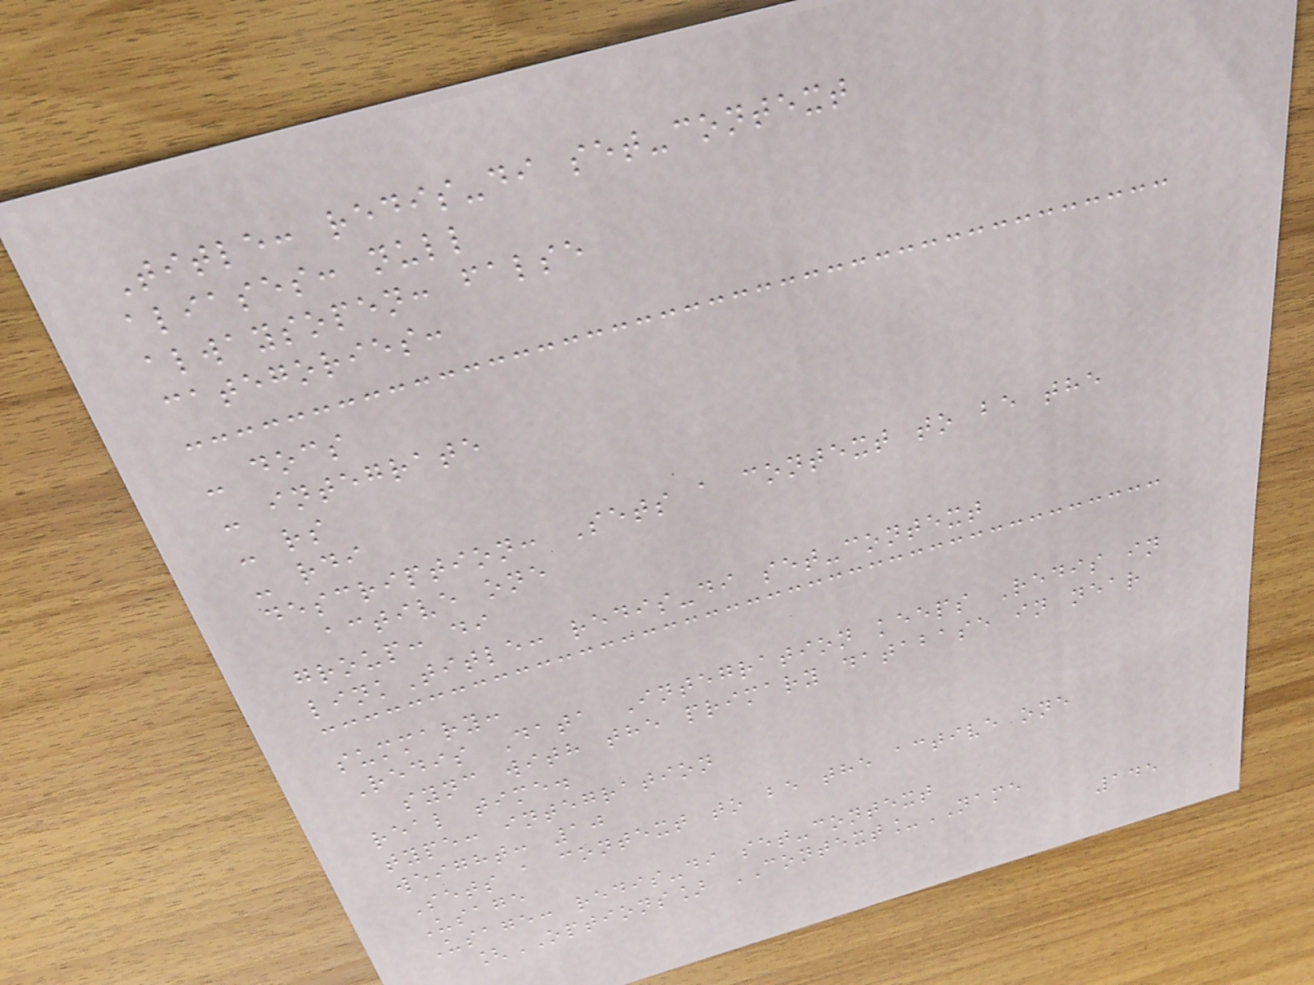Title: redis-di set-context
aliases: null
alwaysopen: false
categories:
- docs
- integrate
- rs
- rdi
description: Sets a context to be the
active one
group: di
linkTitle: redis-di set-context
summary:
Redis Data Integration keeps Redis in
sync with the primary database in near
real time.
type: integration
weight: 10
Sets a context to be the active one
Usage
Usage: redis-di set-context
[OPTIONS] CONTEXT_NAME
145
